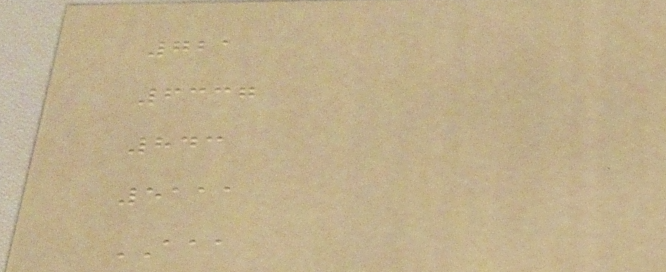721
6337
843
5111
AAA
